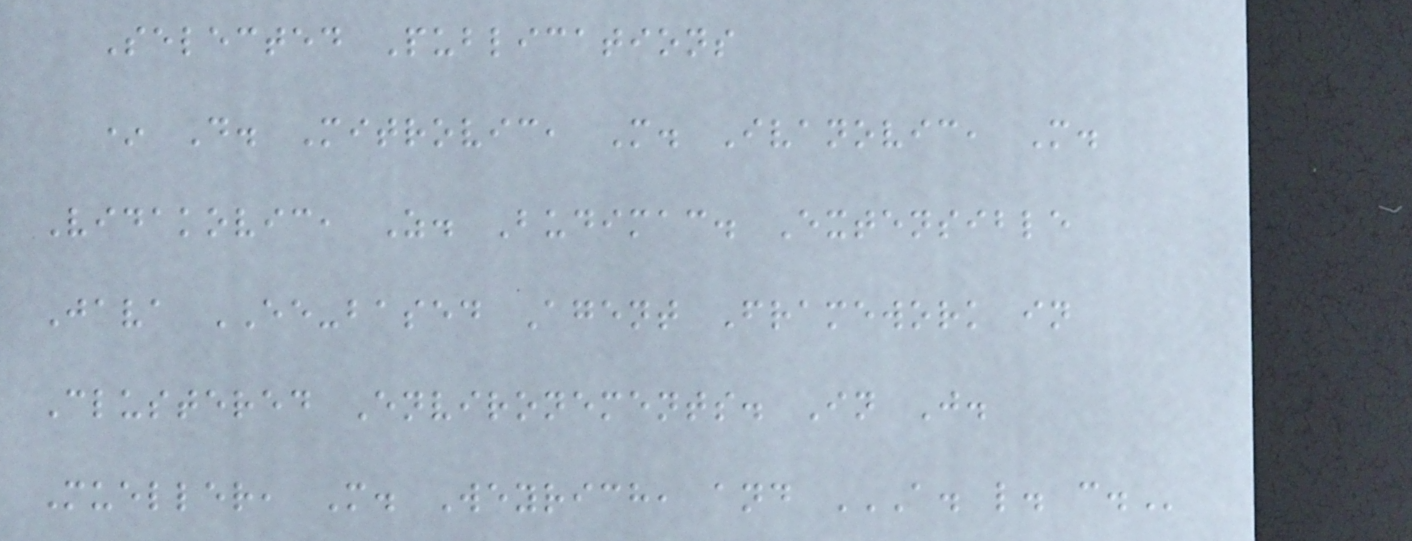Selected Publications
* D. Mitrovic, M. Ivanovic, M.
Vidakovic, Z. Budimac. Extensible
Java EE-based Agent Framework in
Clustered Environements. In J.
Mueller, M. Weyrich, and A. L. C.
